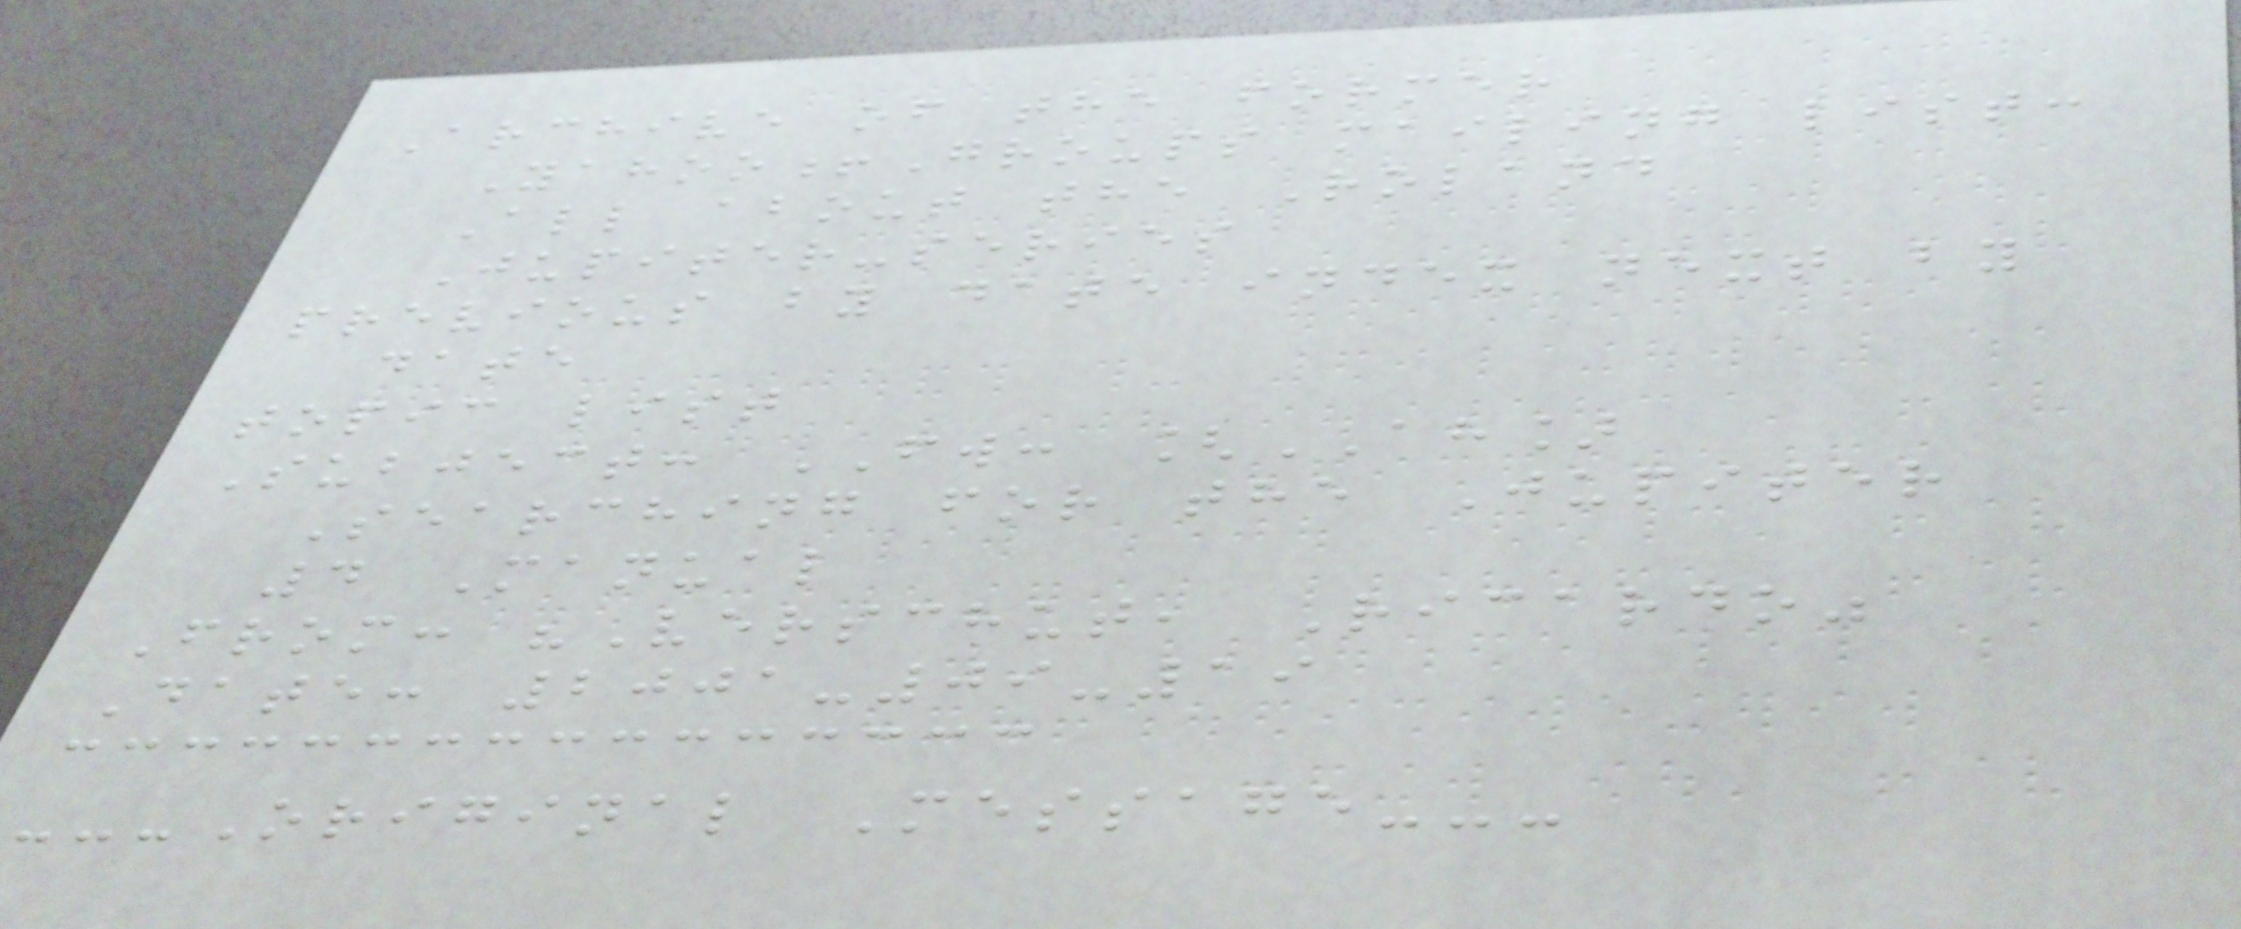Archive of the former
Yahoo!Groups mailing list:
All about the Roland
Jupiter-series
previous by date index next by
date
topic list
Subject: FW: [AH]
Searching for the Jupiter
4 Manual
From: "Verschut, Ricardo"
Date: 2001-09-19
---Original Message---
